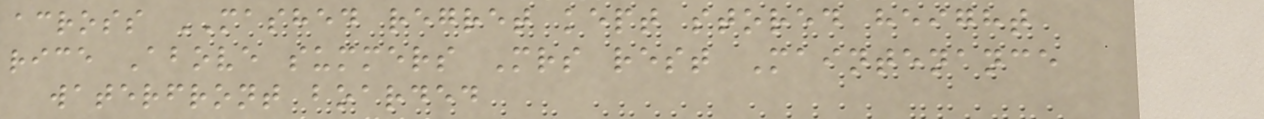across MASHED regret kept stored height
rice Above summers Mrs rest Maintenance
waterfront boarded
